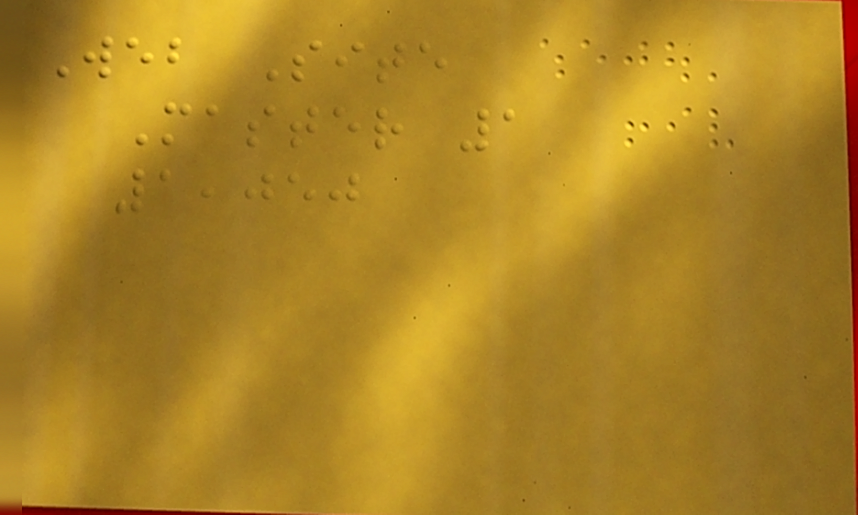Web Site
Master 1
1,050
